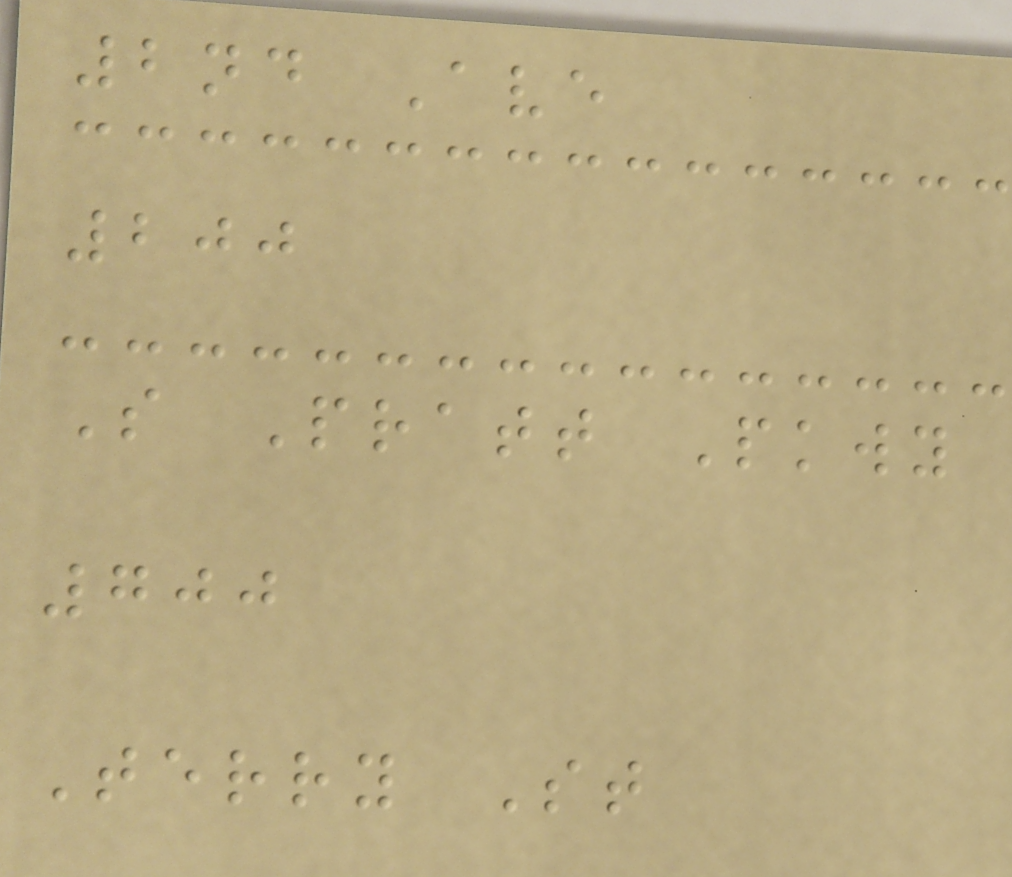2nd Ave
200
S Pratt Pkwy
700
Terry St
